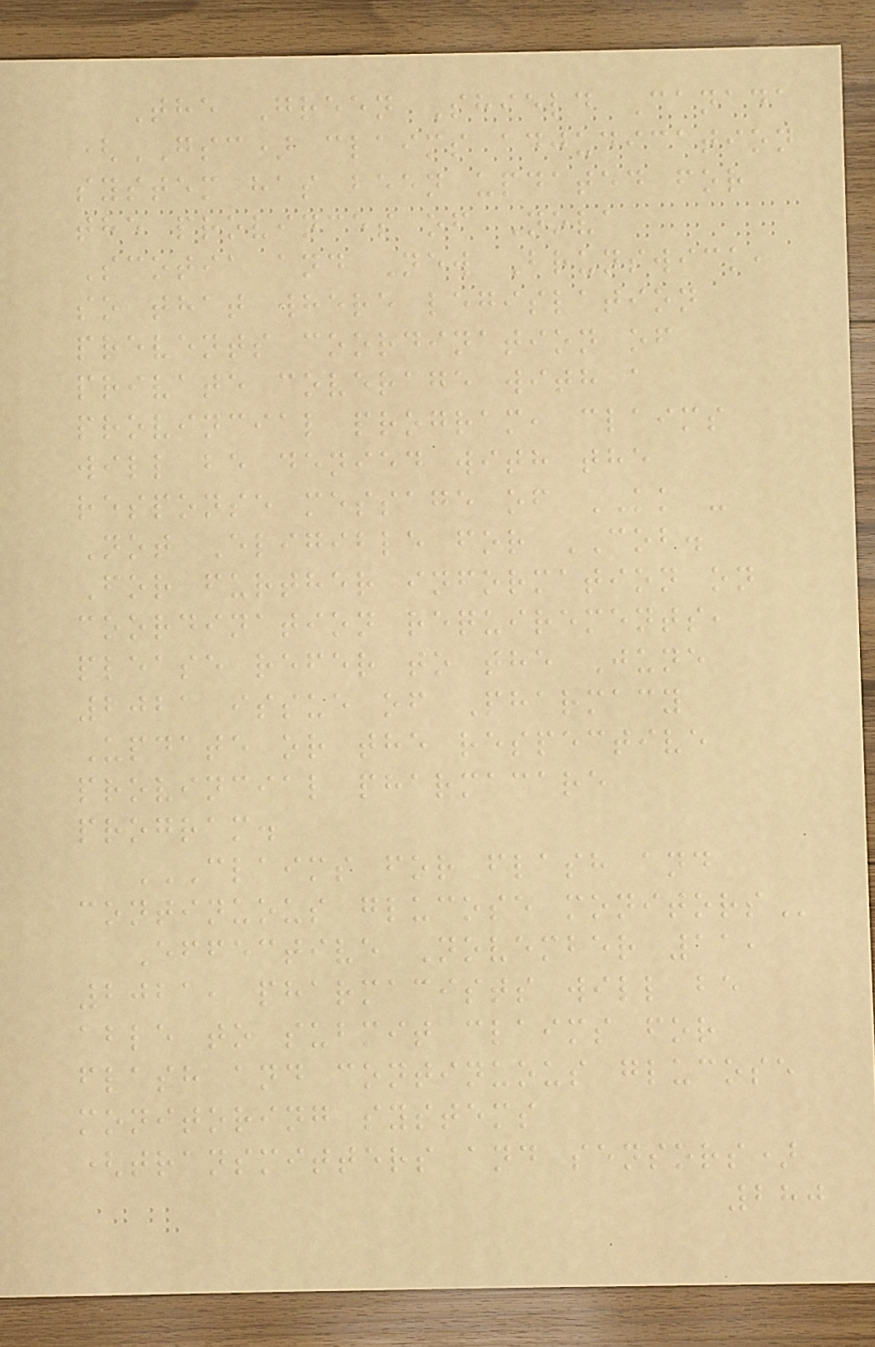The Green Shield Canada
(GSC) claims adjudication
system has been updated for
the provinces of Nova
Scotia and New Brunswick,
so that where legislation
prevents coordination of
private coverage with a
provincial program, claims
will be denied with the
response message of KK -
Not Eligible for COB.
For further information on
coordination requirements,
please refer to the June
2021 issue of Pharmacy
Update or the respective
provincial pharmacare
program.
CLAIMS FOR FLASH AND
CONTINUOUS GLUCOSE MONITORS
Effective November 11,
2021, pharmacists will be
able to submit claims for
flash and continuous glucose
monitoring systems
(transmitters and sensors)
280
